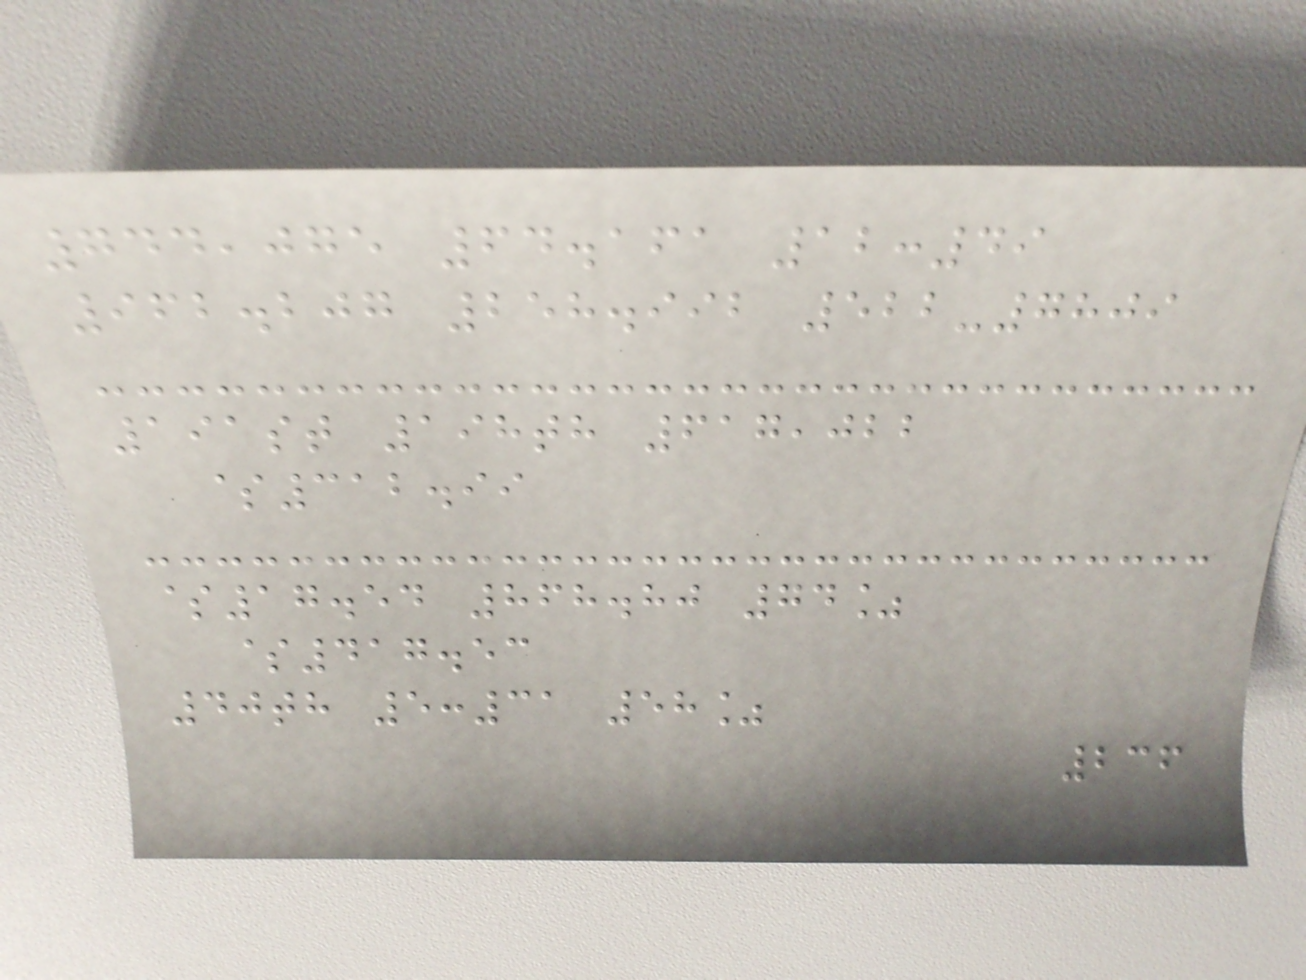744,075 64.161 12:49
962.207 258.992 522-7809
191st 198th 617,022
$312.99
$17.54 868.80 74%
$417.53
40th 5:31 58%
236
